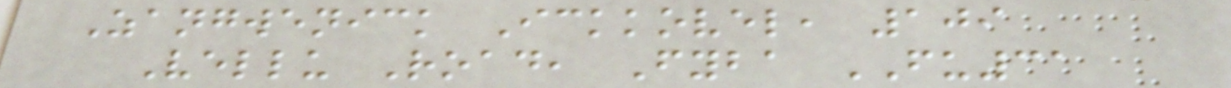Zangwenick Ickkovel, 109
Vellu Road, Fyba FU31
